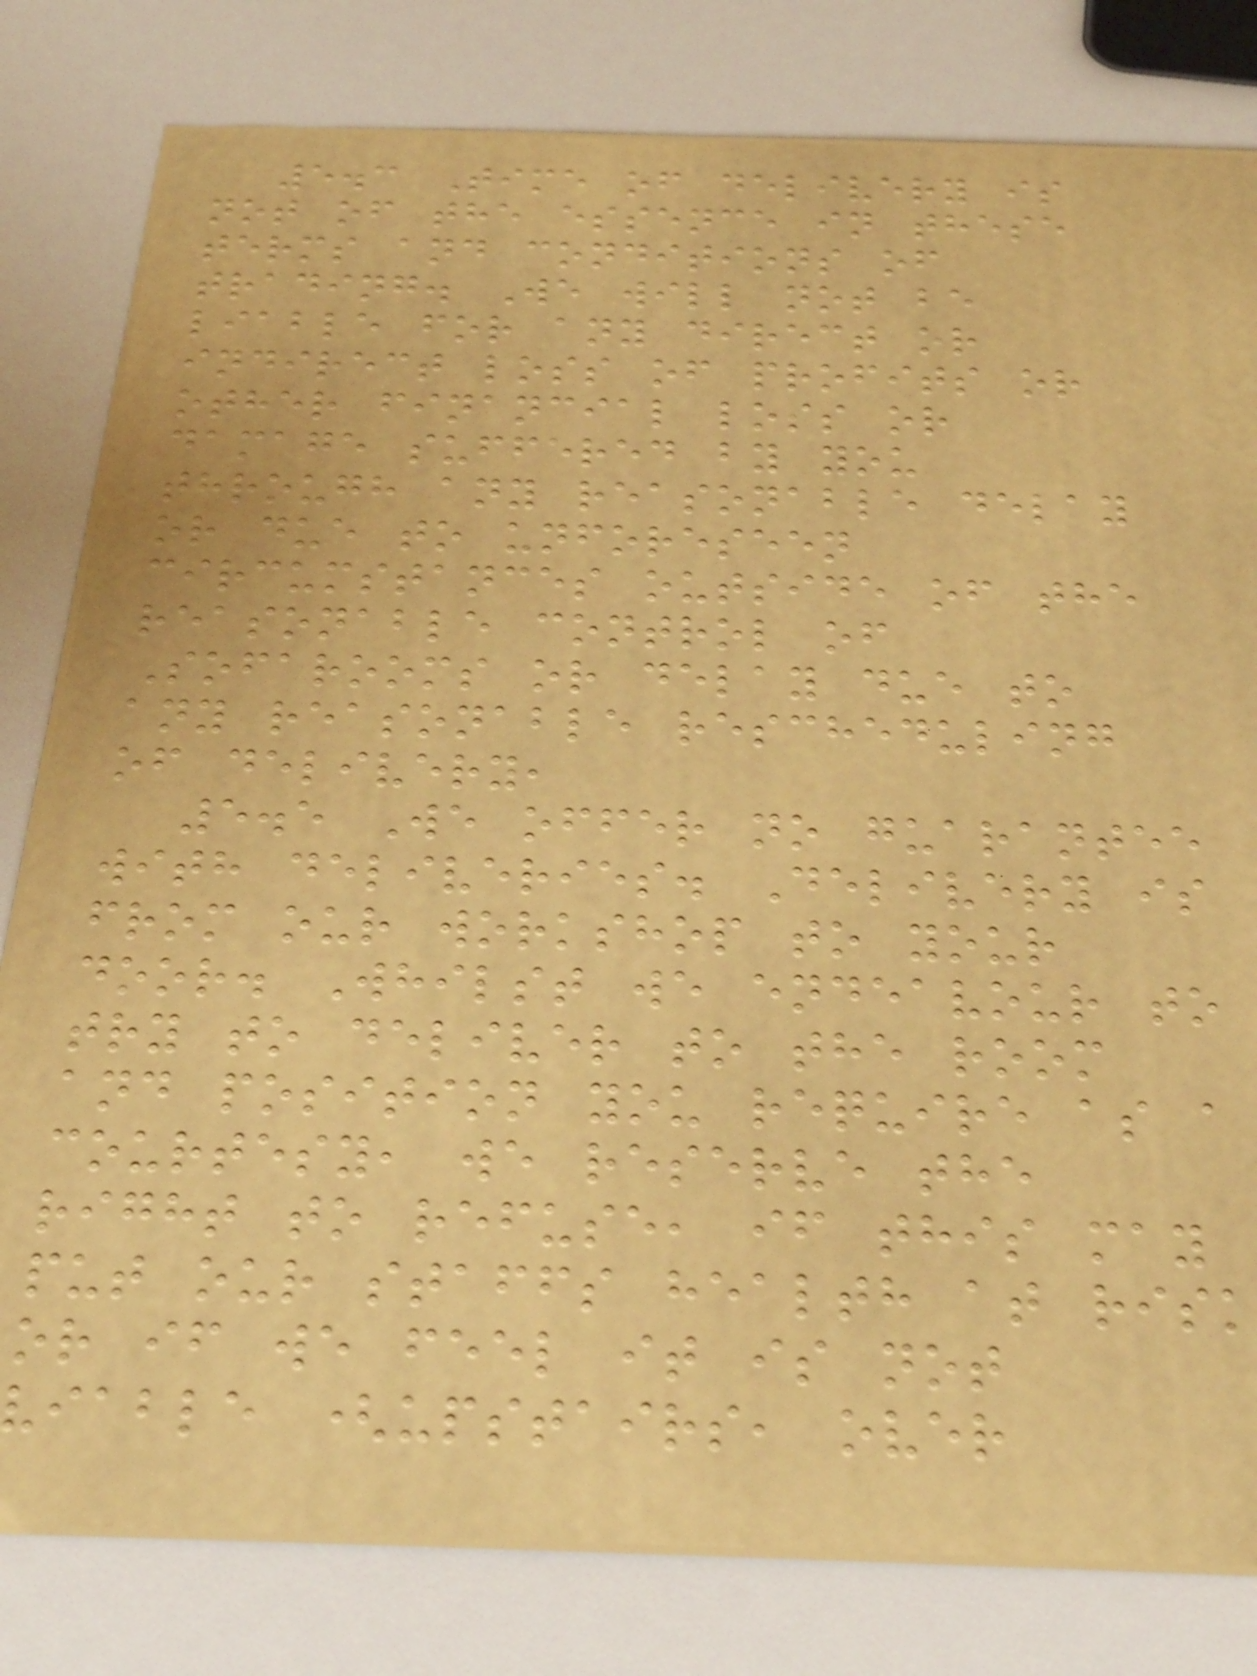5.3 Time of delivery is
not of the essence in these
terms and conditions of
trading. We will not be
liable for any direct or
indirect loss of profits or
other financial loss or
damage suffered by you
through any reasonable delay
or due to unforeseen
circumstances outside of the
reasonable control of
Sofarooms or delay due to
any reasonable rescheduling
of delivery,
5.5 We offer no guarantee
with deliveries. Delivery is
from our workshop to your
door. Whilst we endeavour to
try to deliver to the room
and position you require as a
courtesy, we reserve the
right to refuse, if this may
put our staffs health at risk
or if we feel it is not
iable (upstairs, over
